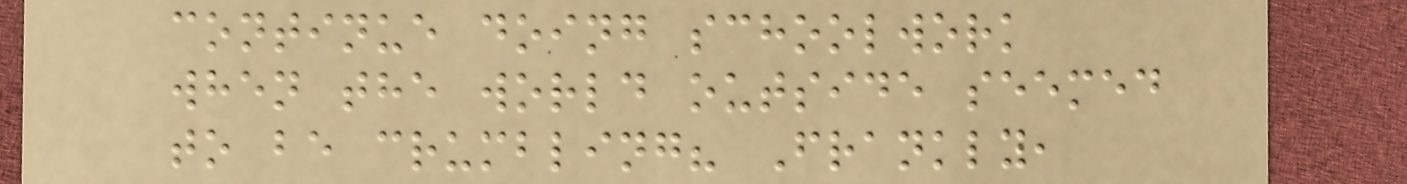continue doing schoolwork
when the world outside seemed
to be crumbling? Frankly,
